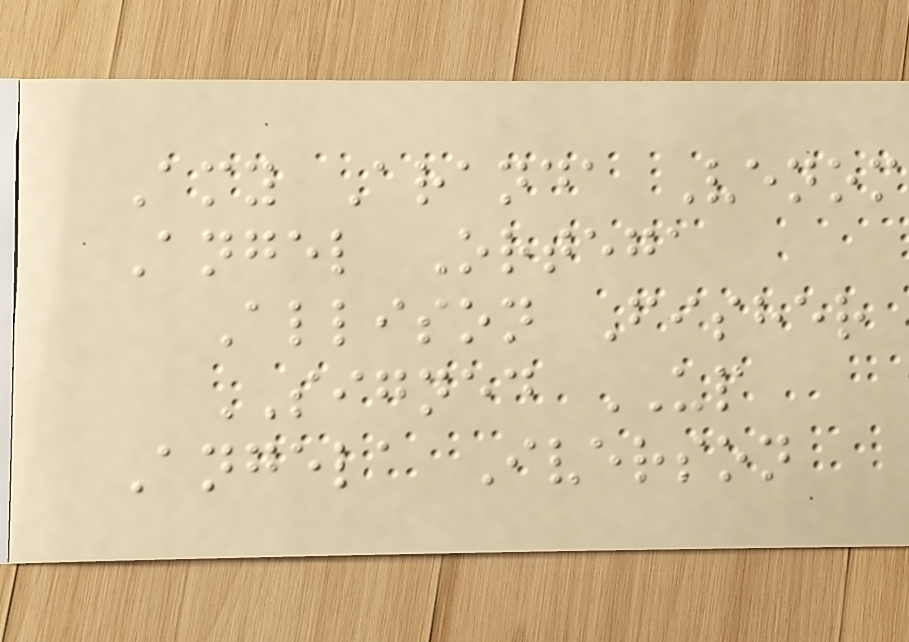Amy Aranda Venom
Angel Ortega
Allison Fisher
SIGNED UP
Angela Iverson
